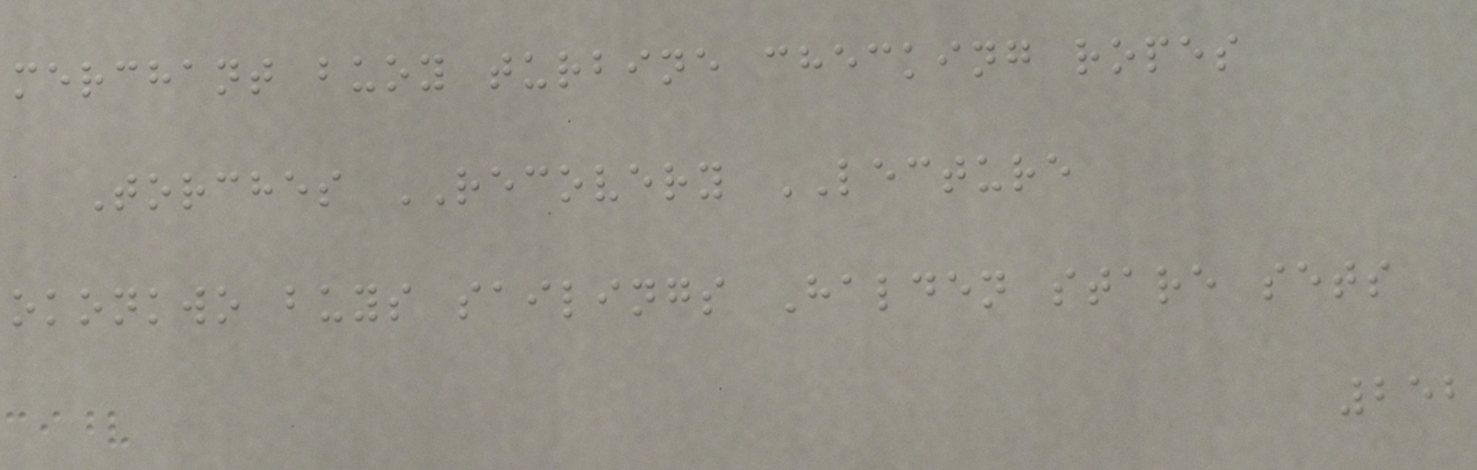merchant buoy turbine checking ropes
Torches RECOVERY LECTURE
okonkwo buys sailings Halden stare sets
252
